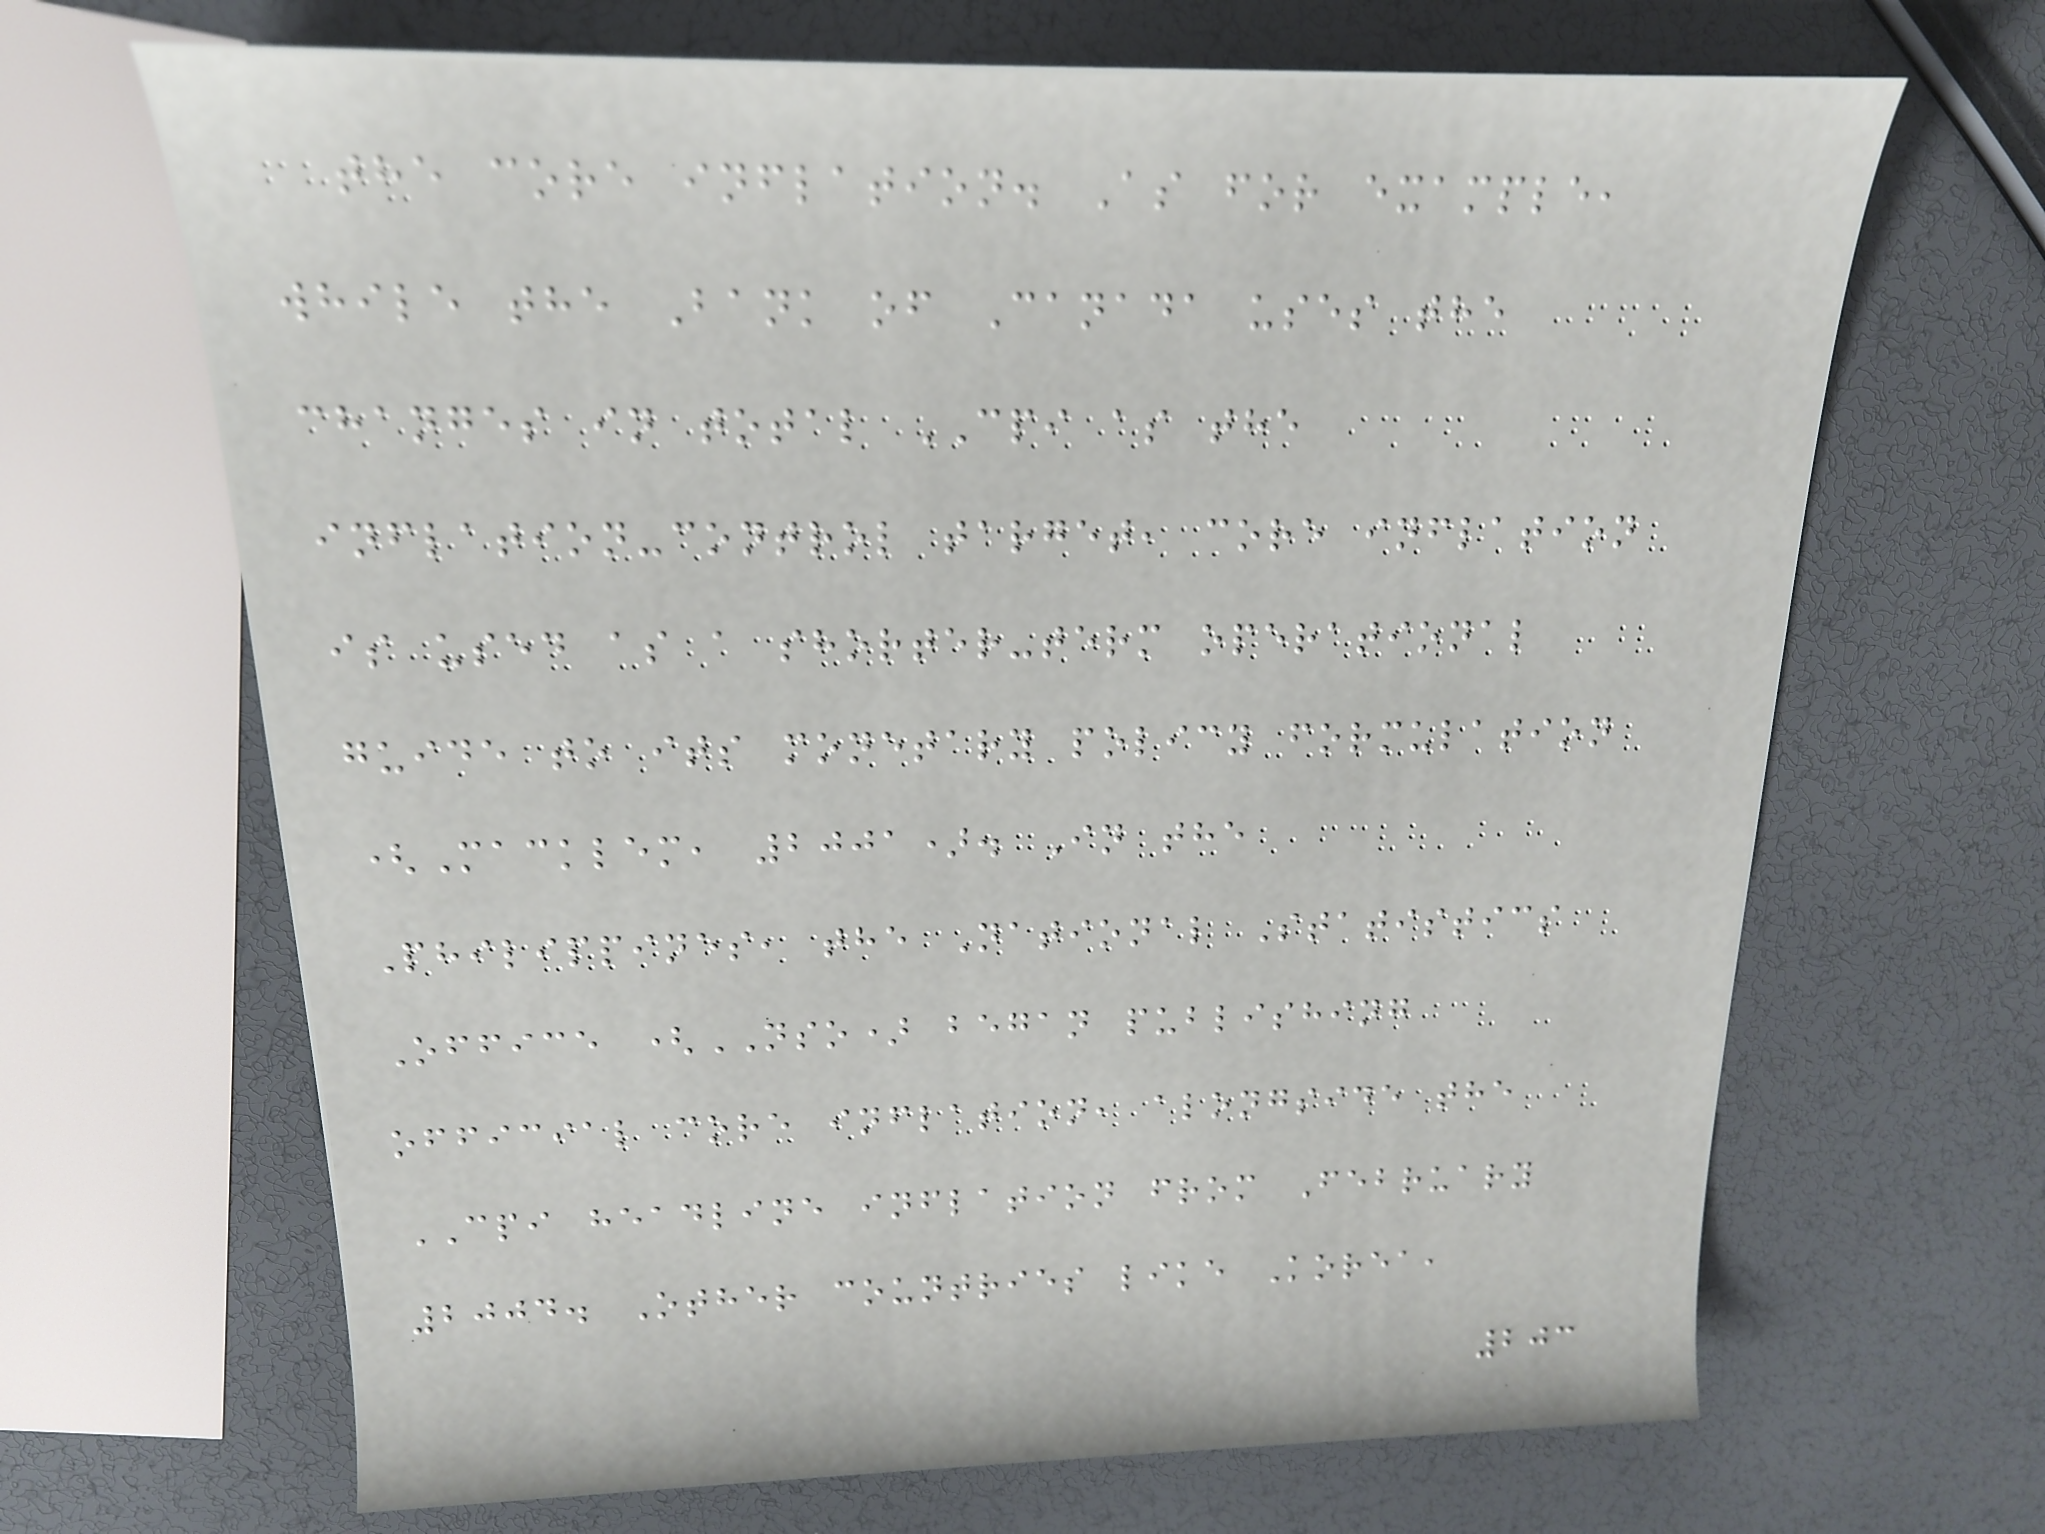the core inflation. As for example,
while the Bank of Canada uses the
changes in total CPI as the
inflation-control target, core inflation
is used as a shorter-term operational
guide to its monetary policy formulation
(Macklem, 2001). In the
Philippines, the National Statistics
Office (NSO) began publishing
official core inflation, alongside the
CPI headline inflation from February
2004. Other countries like Korea,
203
